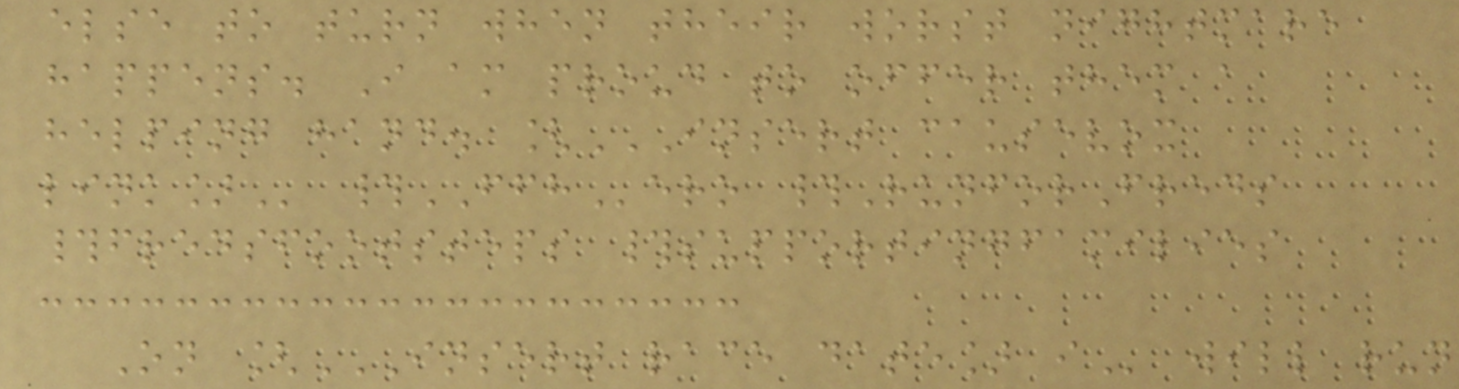else to turn when their worst nightmare
happens. I am proud to offer them a
helping hand. [INSERT CAUSEVOX
LINK] #FFHero #RunforFreds
#fredsfootsteps #supportingfamilies
On [INSERT RACE DATE] I will run
